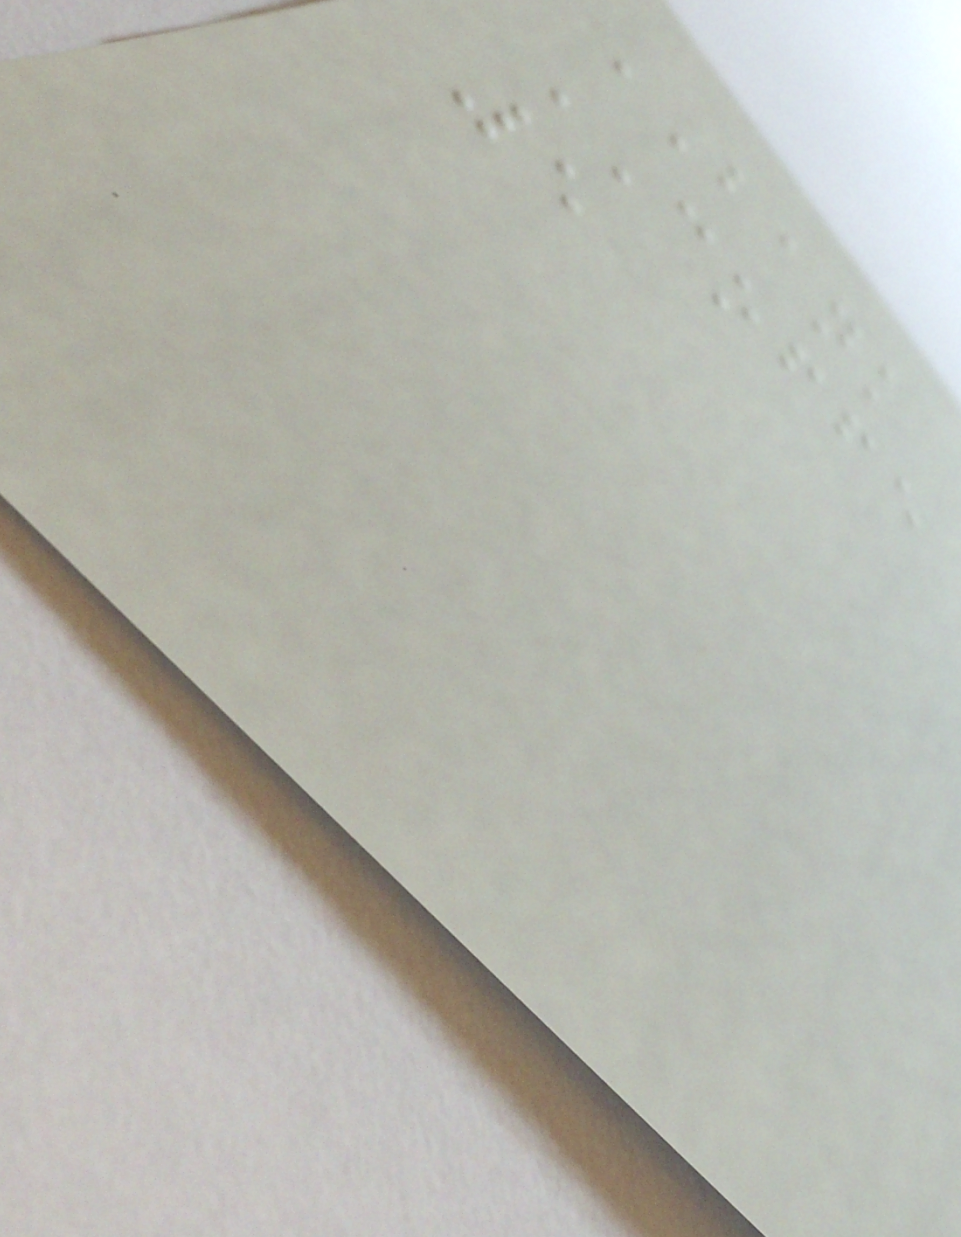BANK
COFFE
5
